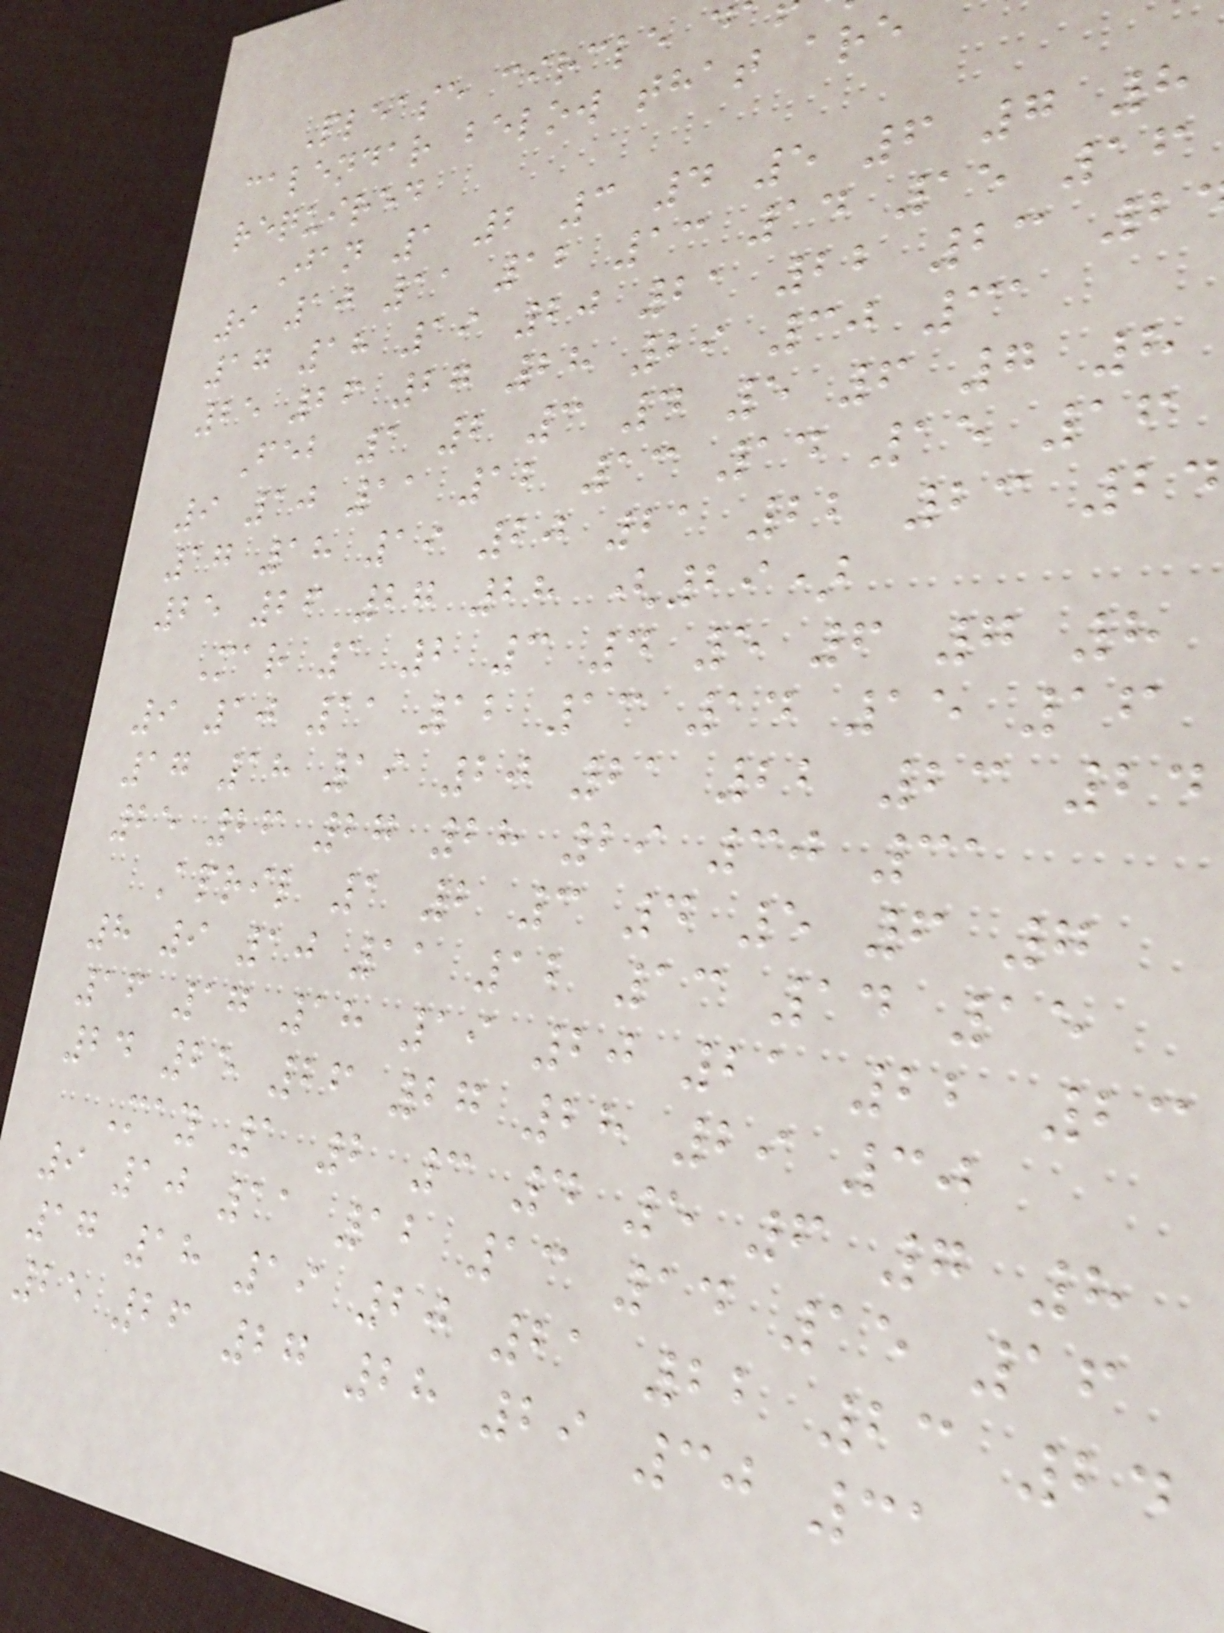Please circle d
calendar below that are
required
Jan 1 2 3 4 5 6 7 8
9 10 11 12 13 14 15 16
17 18 19 20 21 22 23 2
25 26 27 28 29 30 31
Feb 1 2 3 4 5 6 7 8
9 10 11 12 13 14 15 16
17 18 19 20 21 22 23 24
25 26 27 28 (29)
Mar 1 2 3 4 5 6 7 8
9 10 11 12 13 14 15 16
17 18 19 20 21 22 23 24
25 26 27 28 29 30 31
April 1 2 3 4 5 6 7
8 9 10 11 12 13 14 15
16 17 18 19 20 21 22 23
24 25 26 27 28 29 30
May 1 2 3 4 5 6 7 8
9 10 11 12 13 14 15 16
17 18 19 20 21 22 23 24
25 26 27 28 29 30 31
